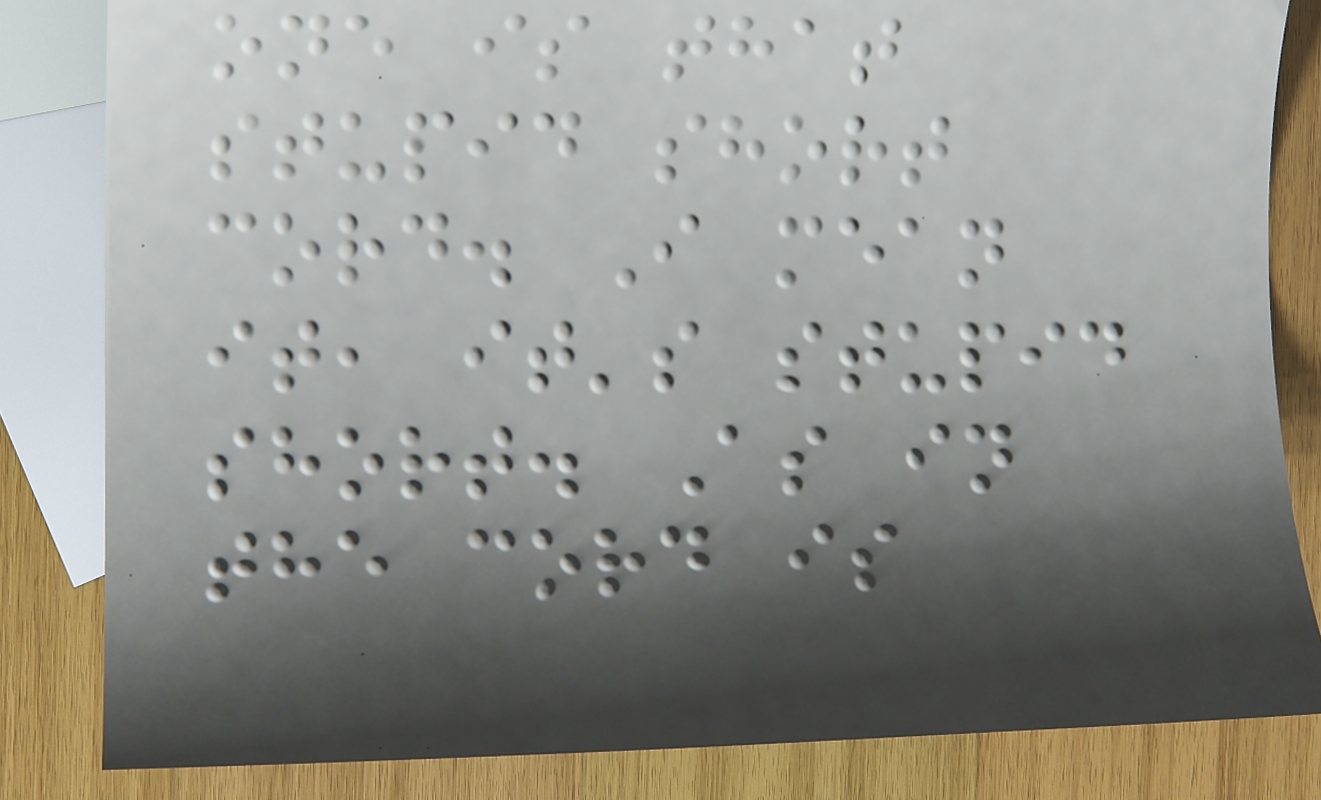one is that
stupid short
cord. I mean
it, it's stupid
short. As in
the cord is
